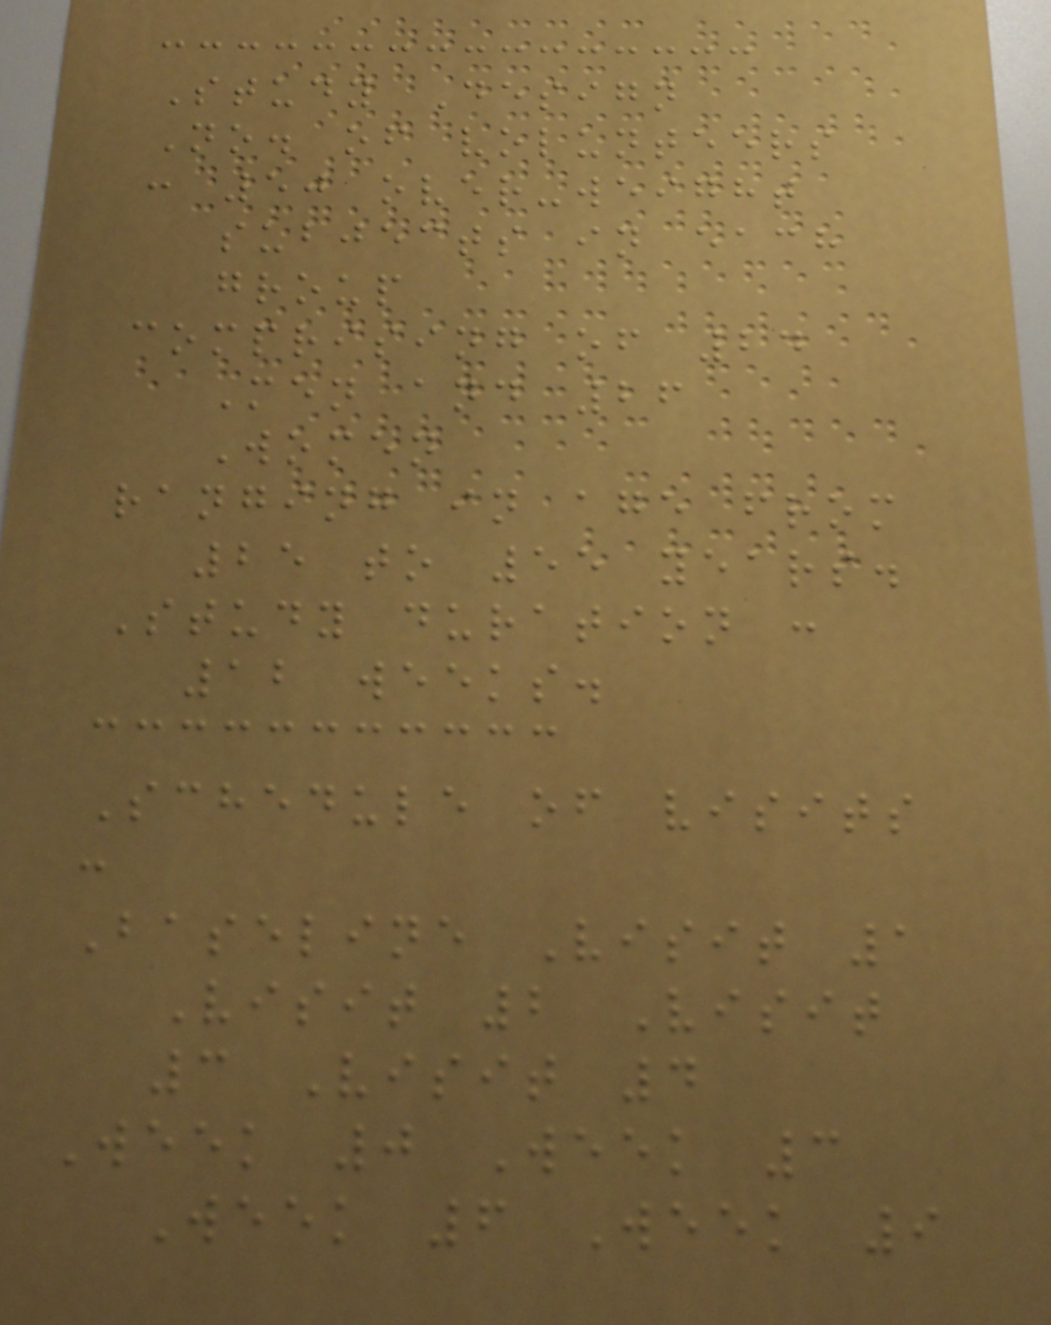Study Design
No. of volunteers
: 50 over-weight
subjects in each
group
comprising of 24
Men and 26
Women
ranging in age from
25 to 55 years.
Study duration :
12 weeks.
Schedule of visits
:
Baseline Visit 1
Visit 2 Visit
3 Visit 4
Week 0 Week 3
Week 6 Week 9
